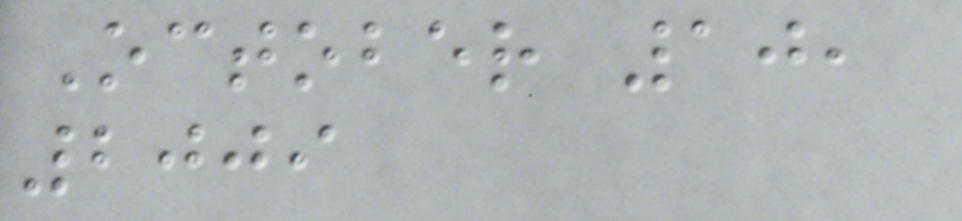October 10,
2009
